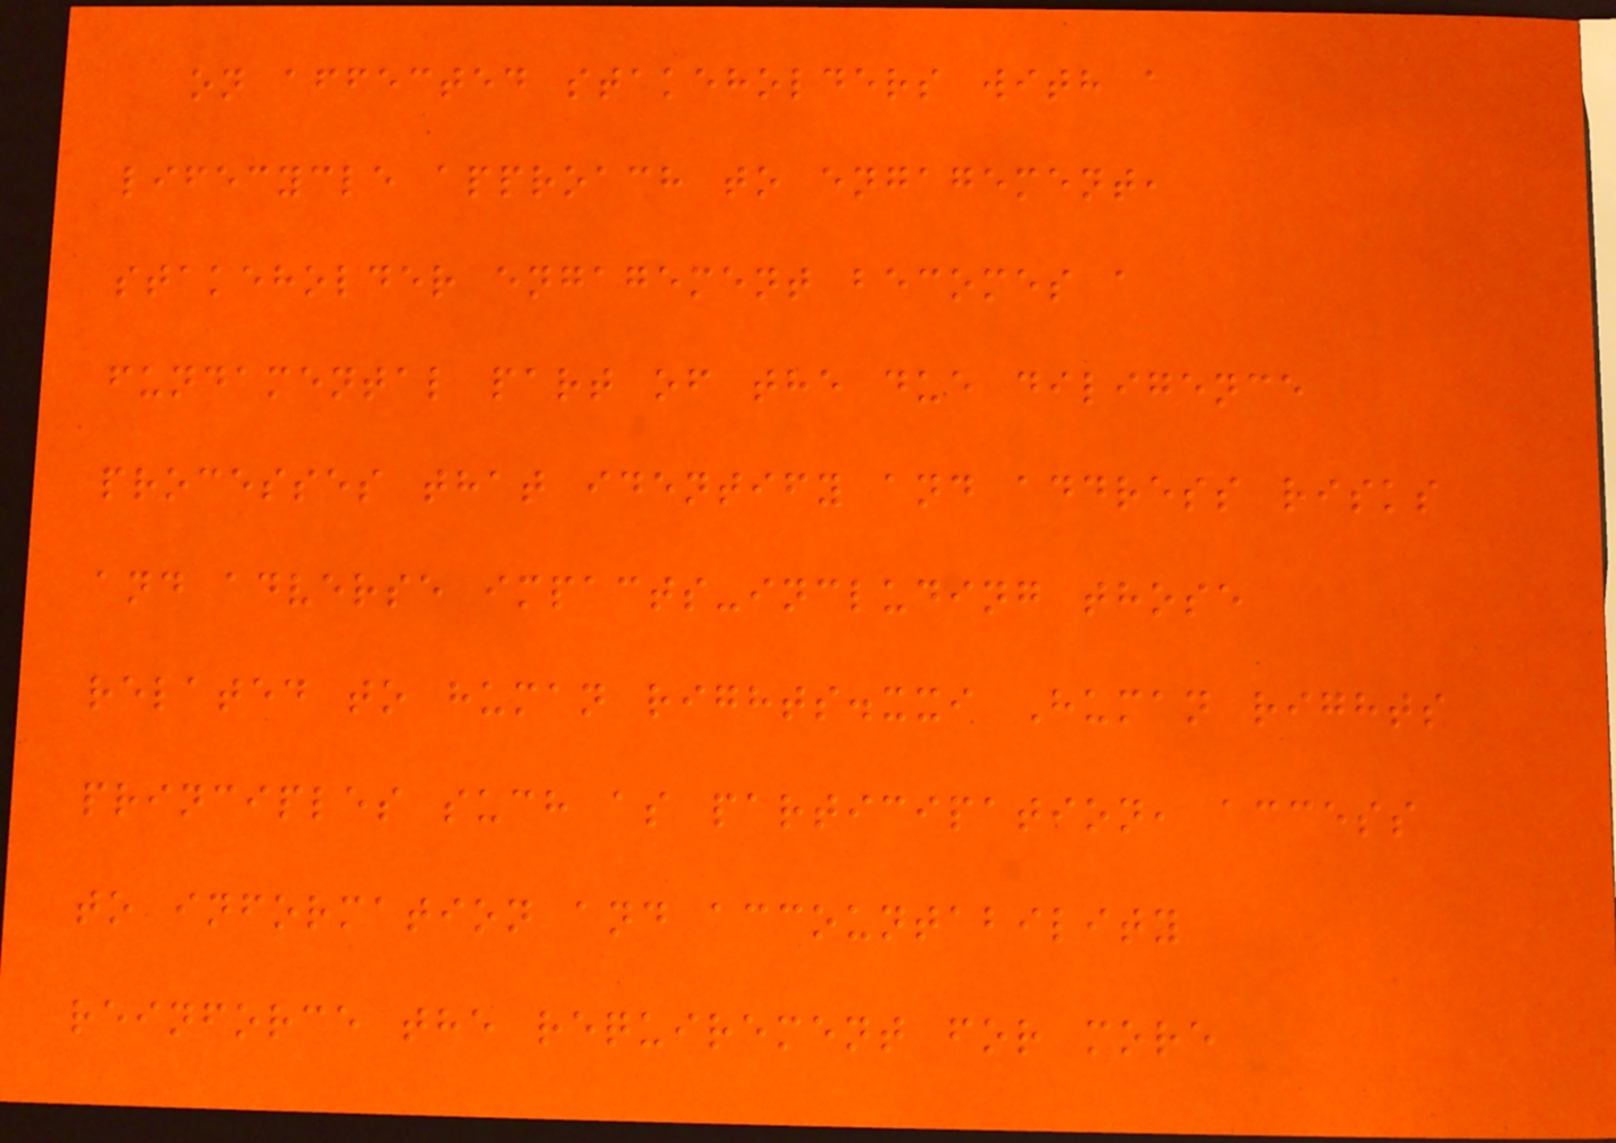on affected stakeholders with a
lifecycle approach to engagement,
stakeholder engagement becomes a
fundamental part of the due diligence
processes that identify and address risks
and adverse impacts-including those
related to human rights.xxi Human rights
principles such as participation, access
to information and accountability
reinforce the requirement for more
